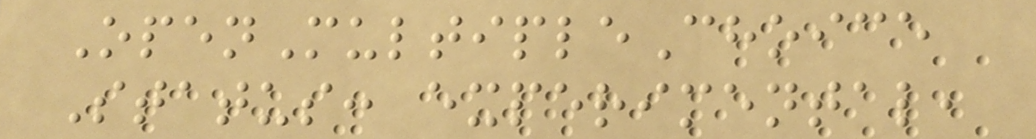OpenMultipleChoice
Status: experimental,
